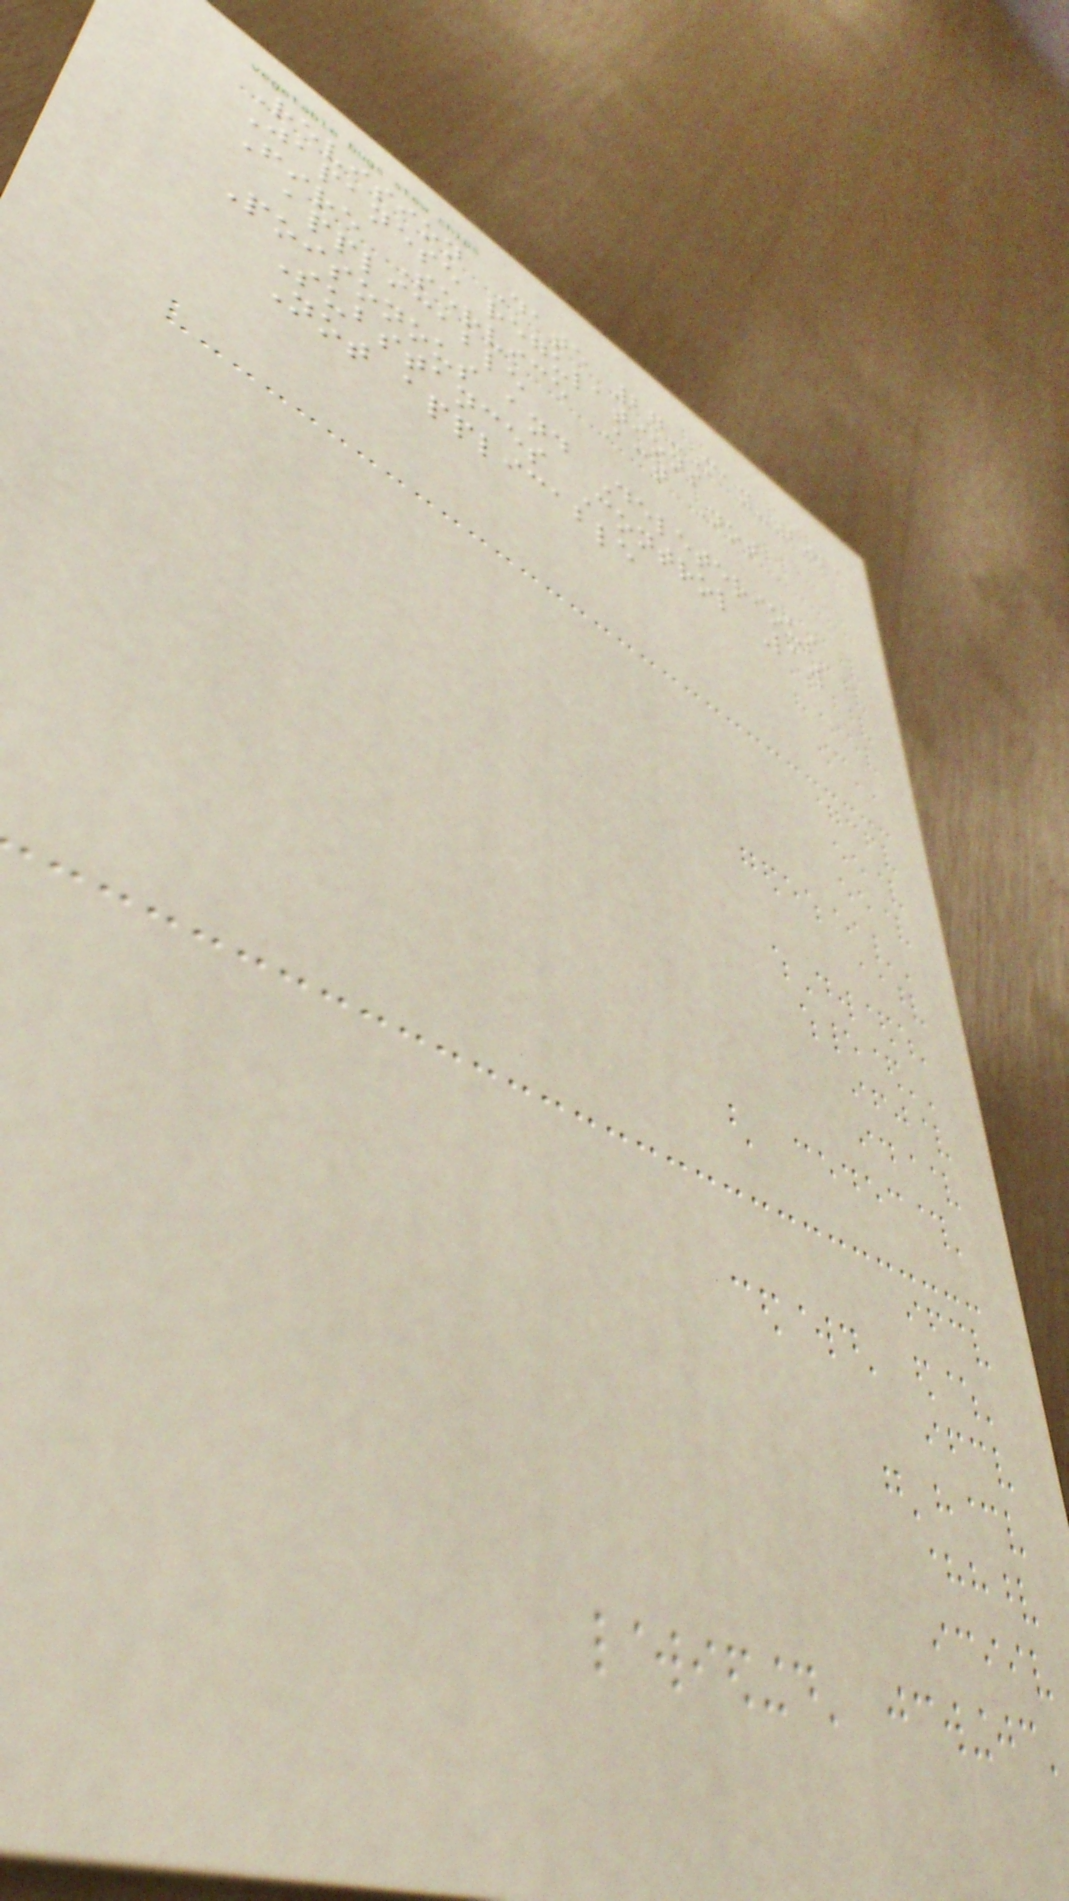Revision Date 27-May-2021
Japanese regulations
Fire Service Act Not
applicable
Poisonous and Deleterious
Substances Control Law
Not applicable
